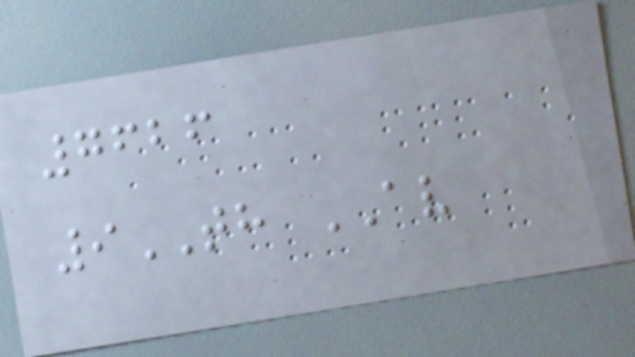7626
9TH AV
